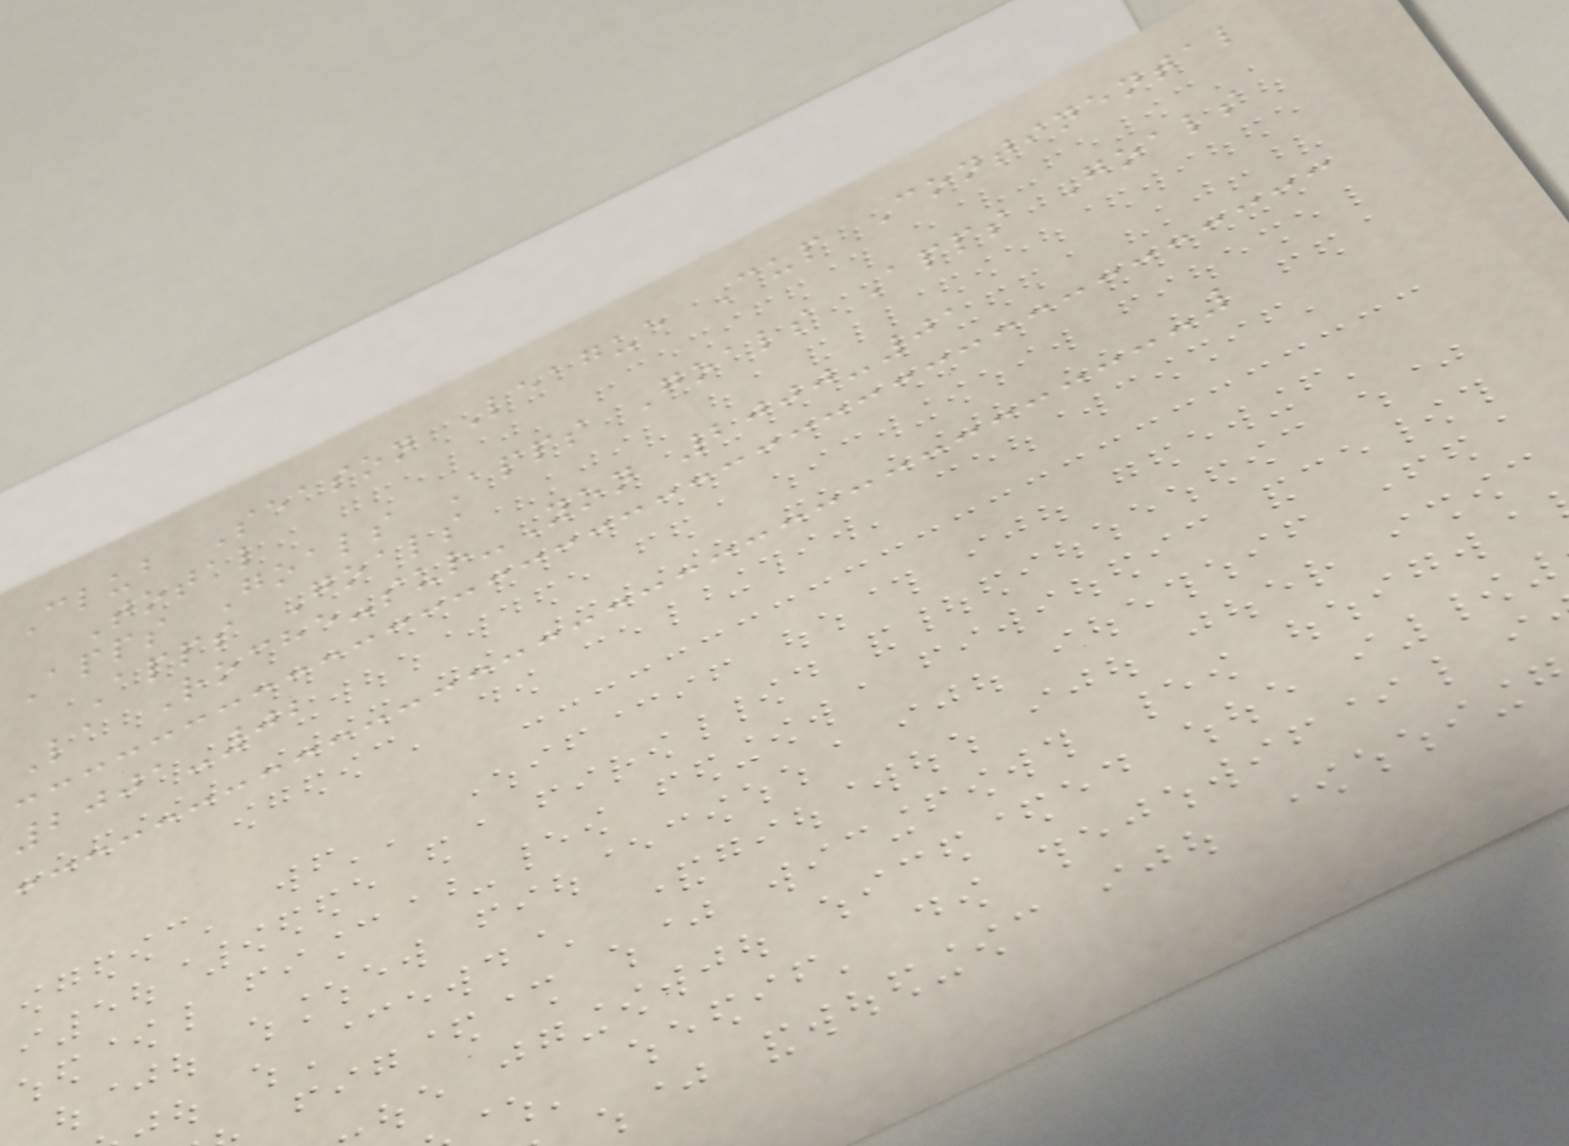Club Season League Cup Continental
Total
Apps Goals Apps Goals Apps Goals
Apps Goals
La Roche-sur-Yon 2000-01
2001-02
